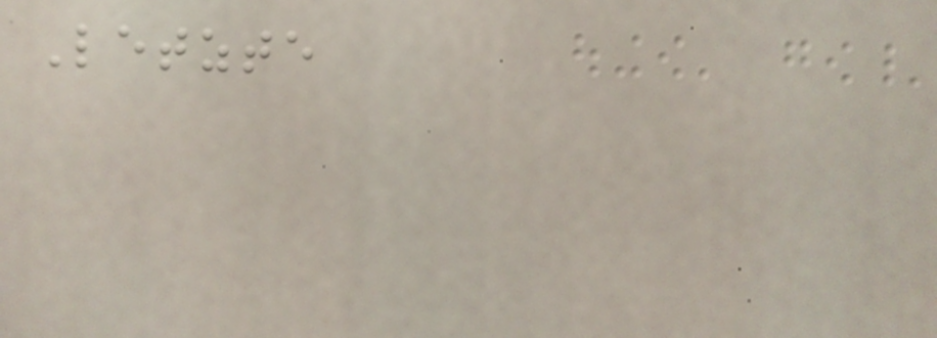Letzte
